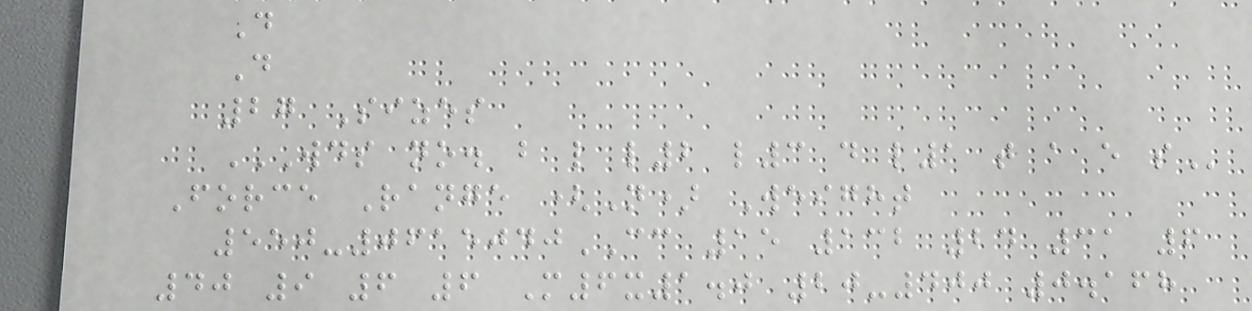D
D
27 Sizes
WDS NO. B L L2 L3 D L1 T A E S
Force Range (N) Weight
550-0615040CC 15 132 24 31 6
40 9 6 6 M6x1.0 20-400 0.168
